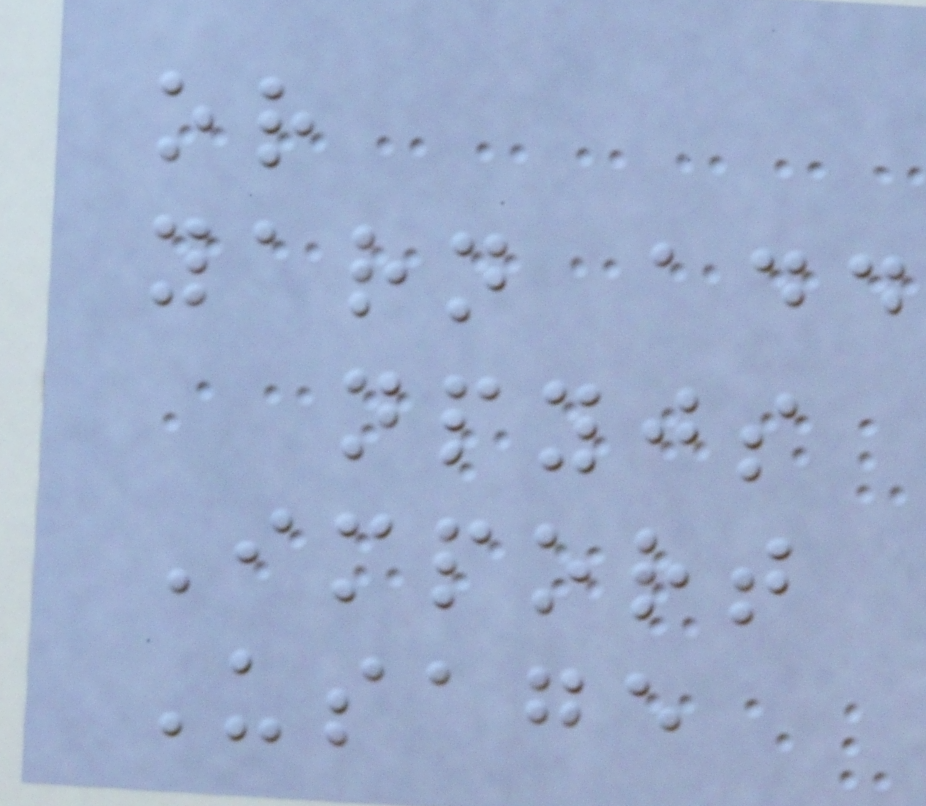or
yarn add
npyjs
Import
Usage
